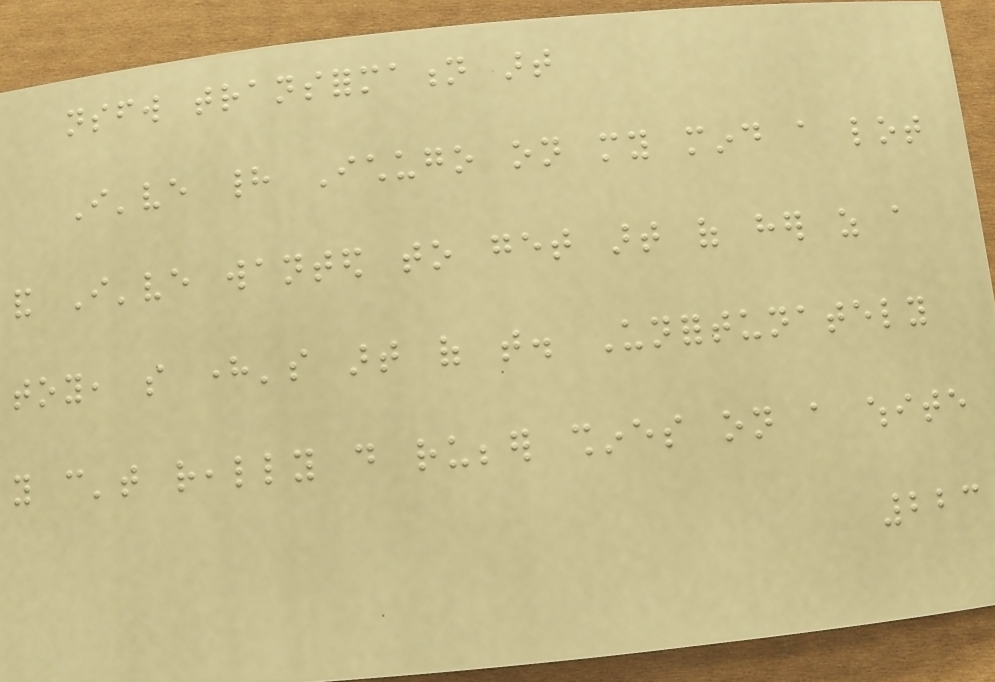nsfw transformation art
I've had Ichugo on my mind a lot
and I've wanted to get art of her as a
toy, so here's art of that. Unfortunately
you can't really do rubber shines on a white
223
